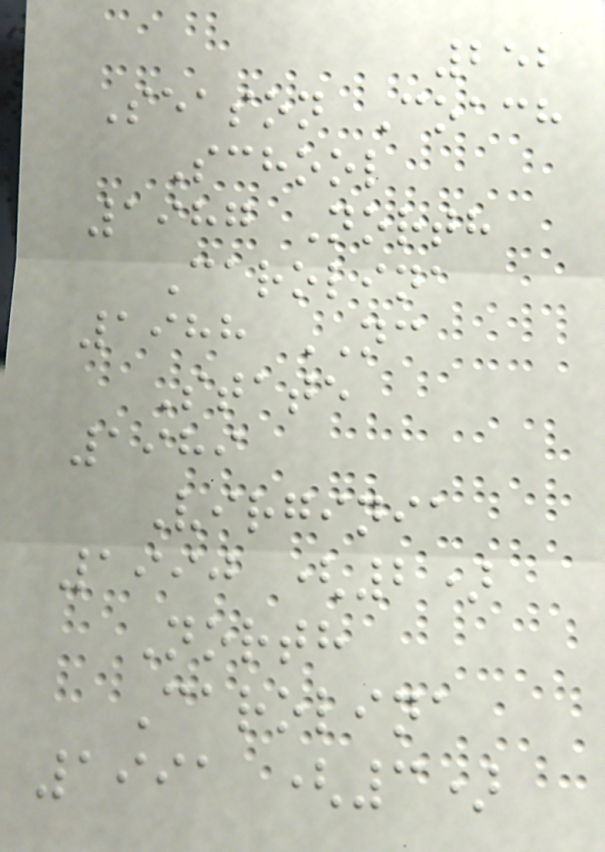252
Season Coach
School
1987 North
Carolina
1988 NC
State
1989
Virginia
1990 (2)
North
Carolina
1991 (3)
